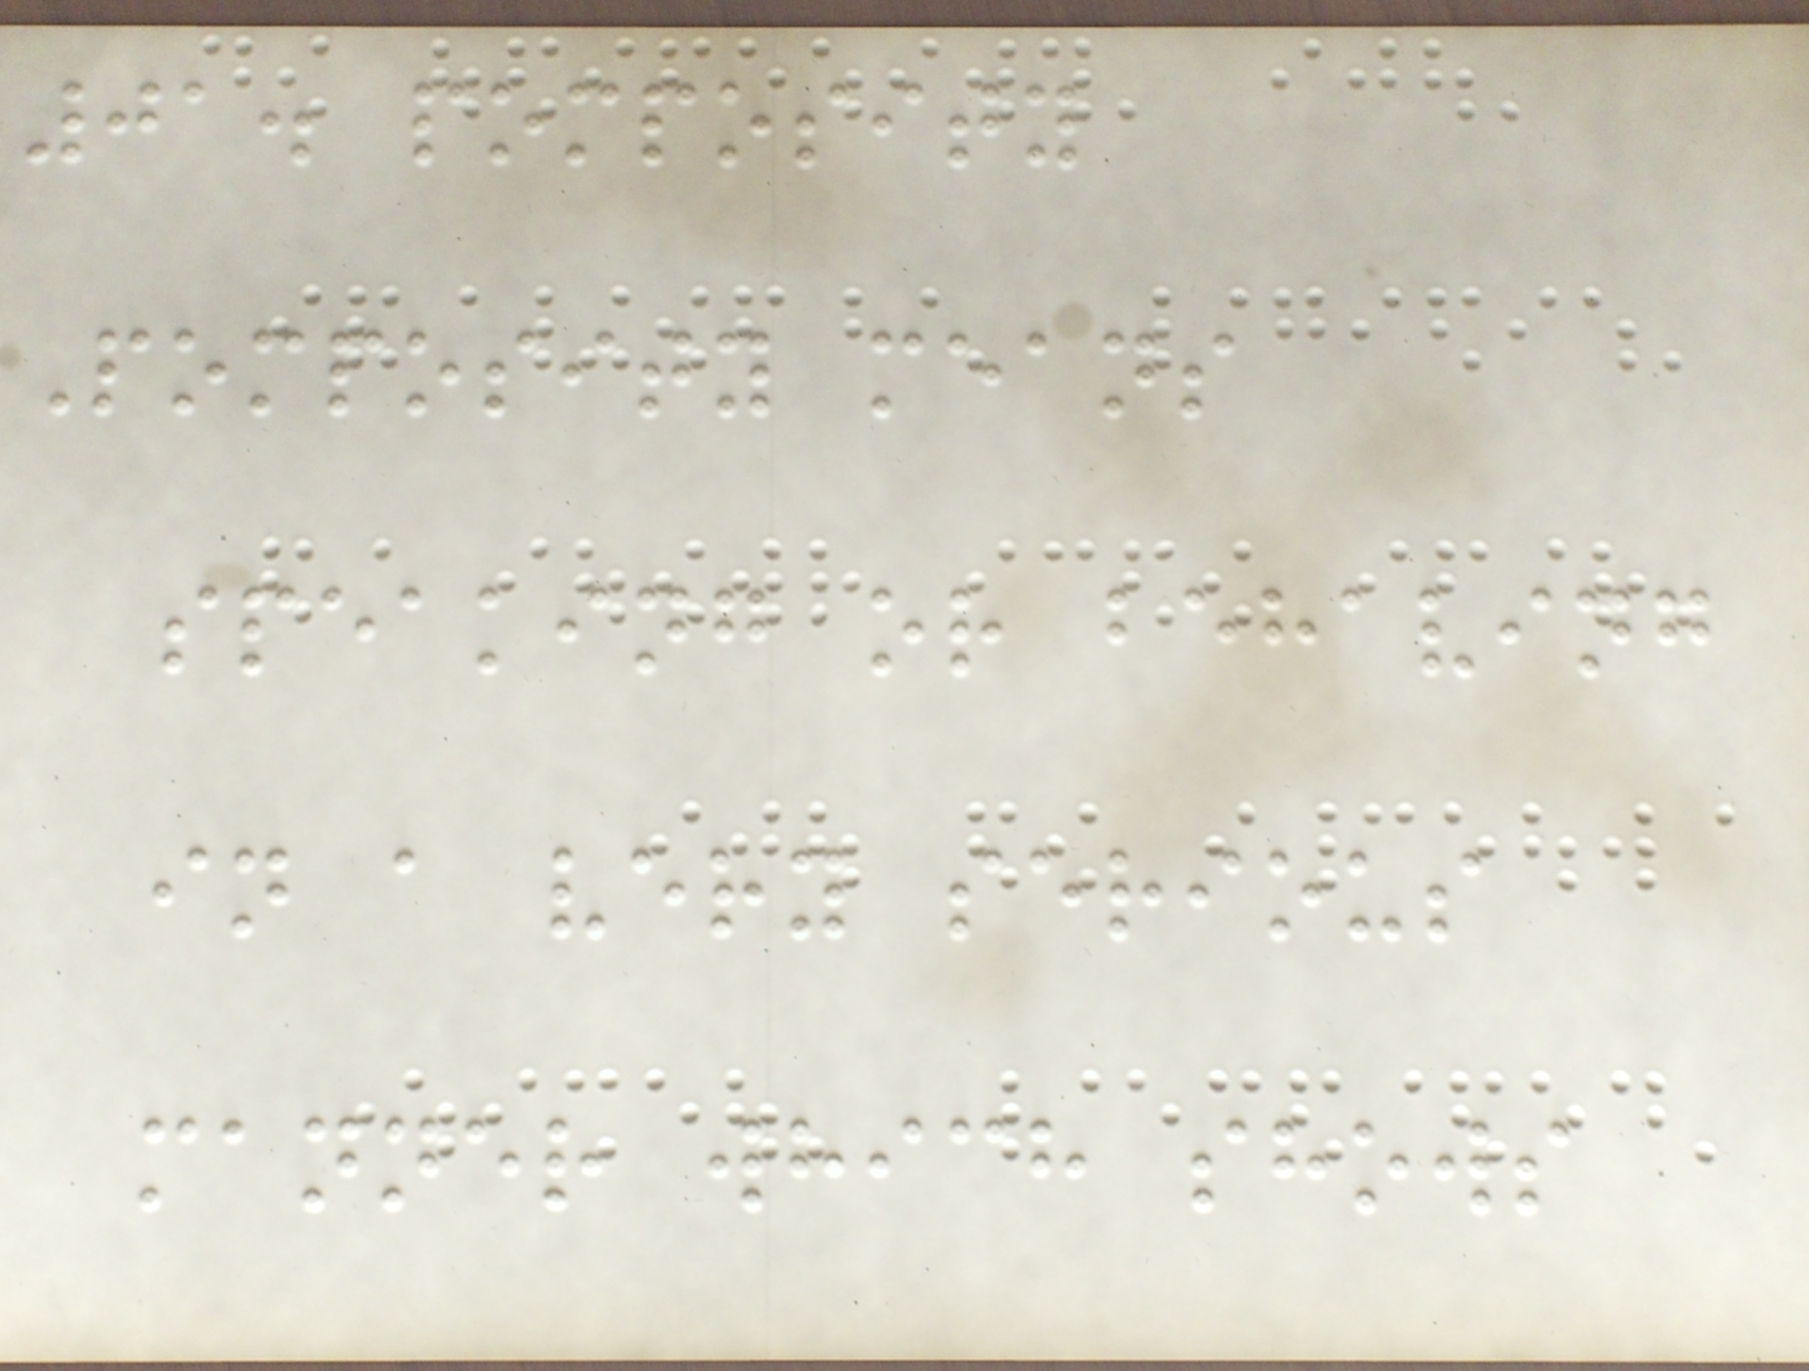01. pomposity
Pomposity means
speaking or behaving
in a very serious
manner which shows
